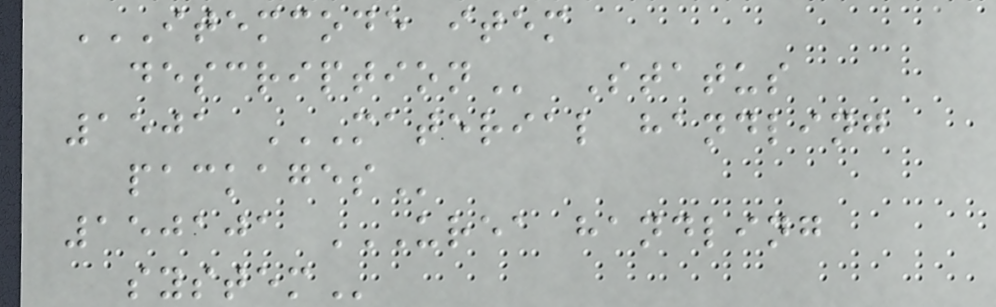ITEMCODE ITEM
DESCRIPTION Status
1501 MATERIAL HANDLING
PACKAGES
150101 UREA HANDLING
SYSTEM
